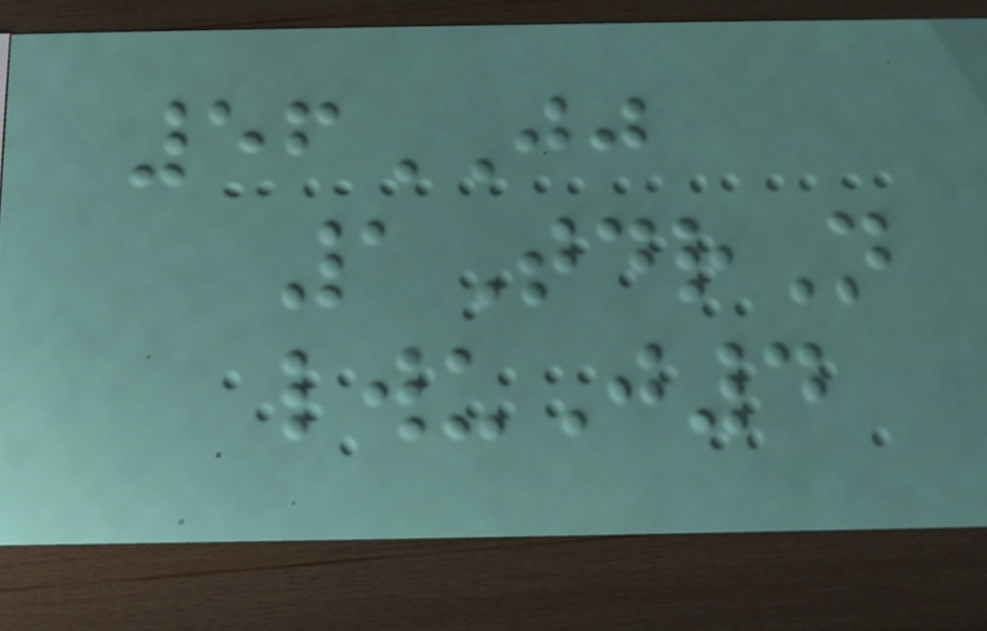56JJ
1TdrN
lwuJ4
